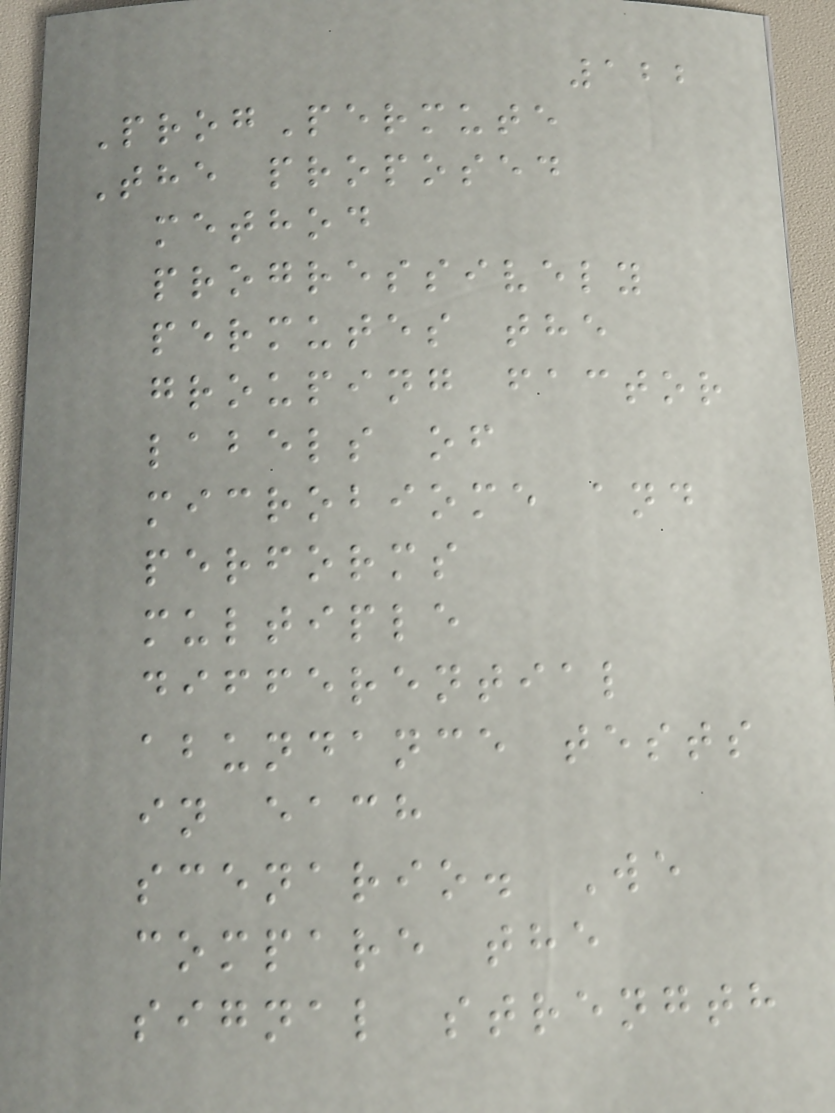122
ProgPermute
The proposed
method
progressively
permutes the
grouping factor
labels of
microbiome and
performs
multiple
differential
abundance tests
in each
scenario. We
compare the
signal strength
